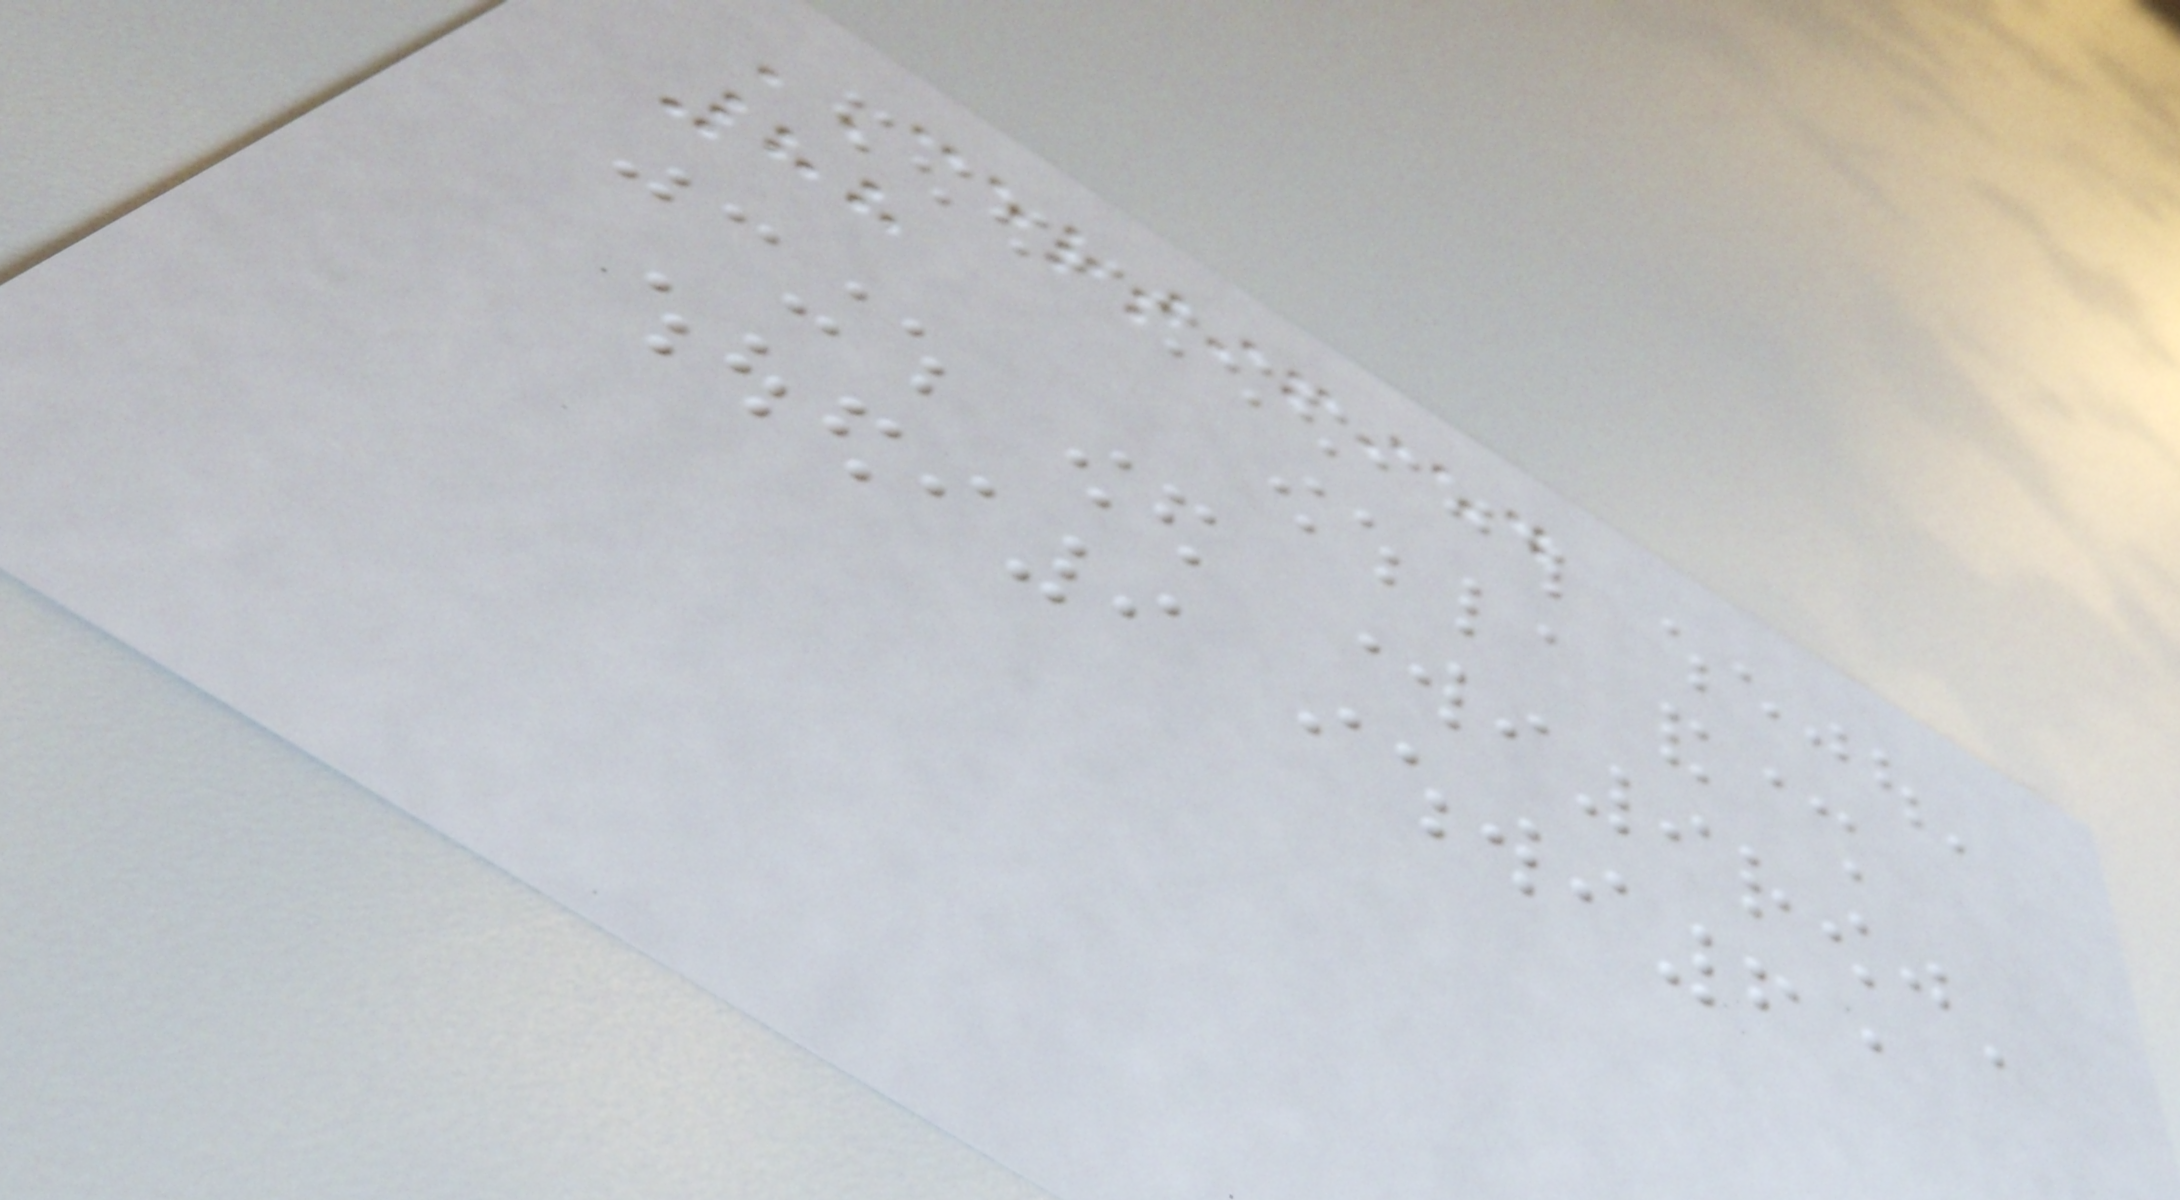CERTIFIED
88
